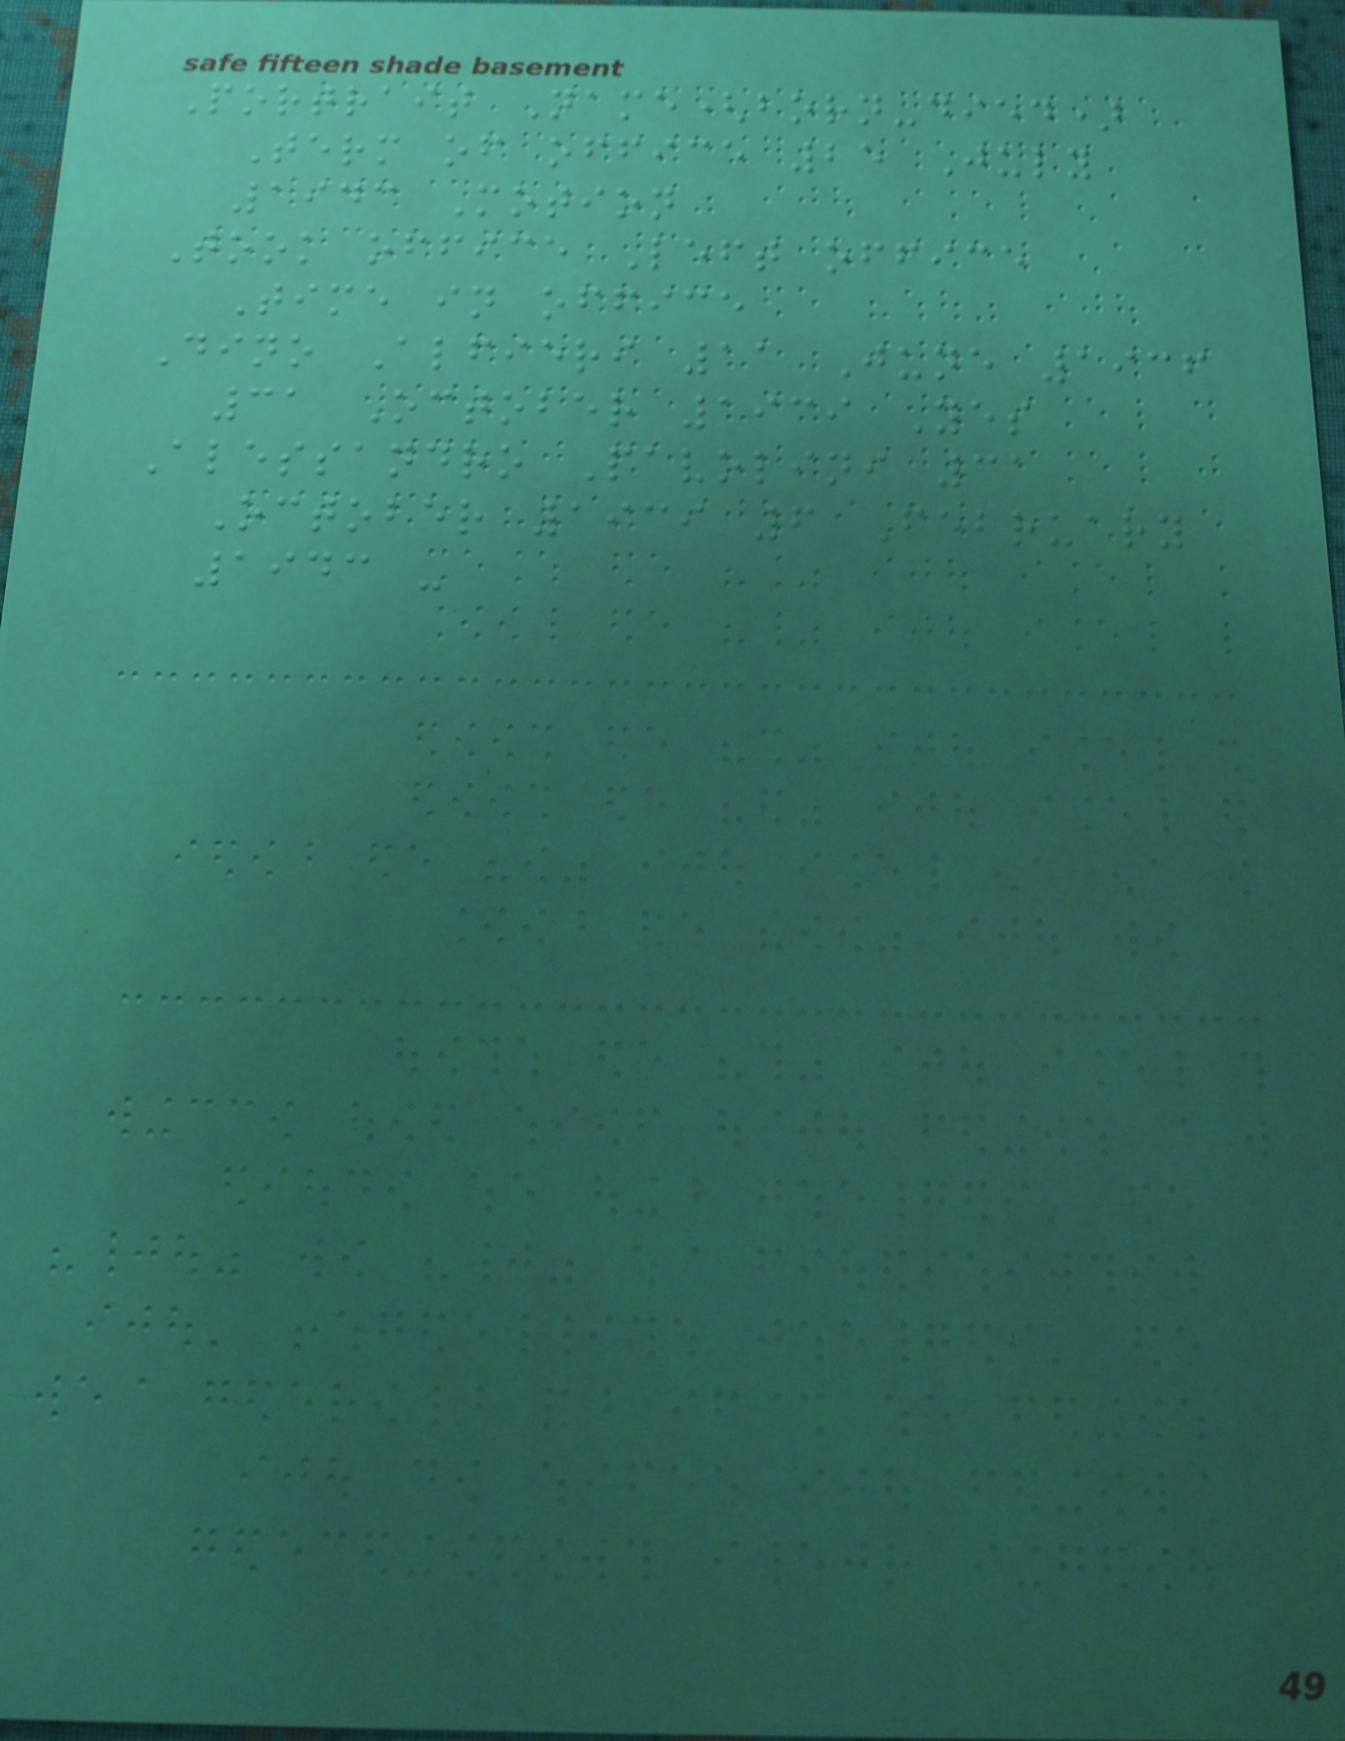Portrait Name(born-died)
Term of office 25 July
1943 Motion
Took office Left office
Time in office
Dino Alfieri 11 June 1936
31 October 1939 Yes
Alessandro Pavolini 31
October 1939 6 February
1943 -
